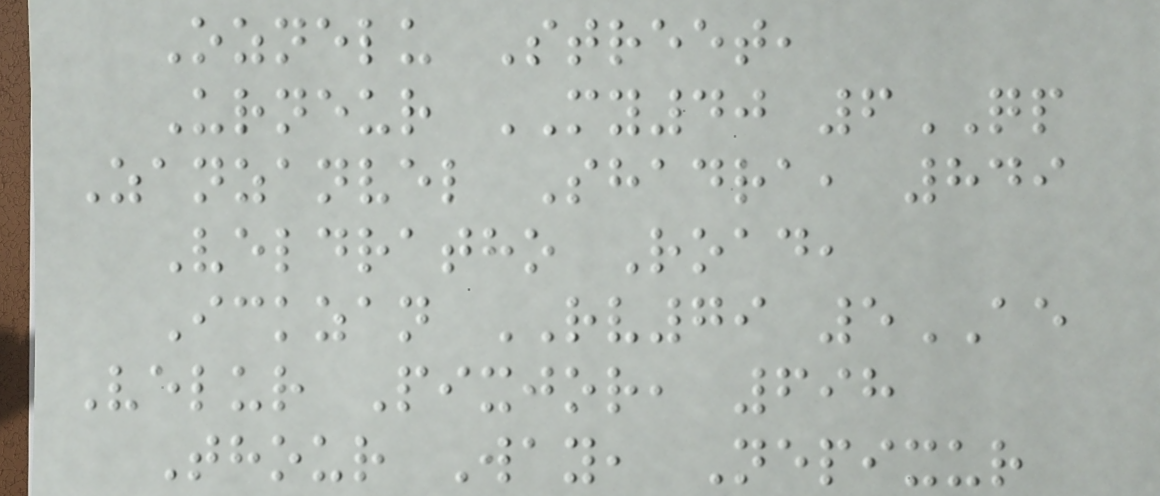Oznelu Street,
Urneur MY40 6QP
Zanzanvel Shadra, 849
Veldratho Road,
Ickzan RV79 5AE
Velur Pixjor, 698
Thour Way, Nepixur
